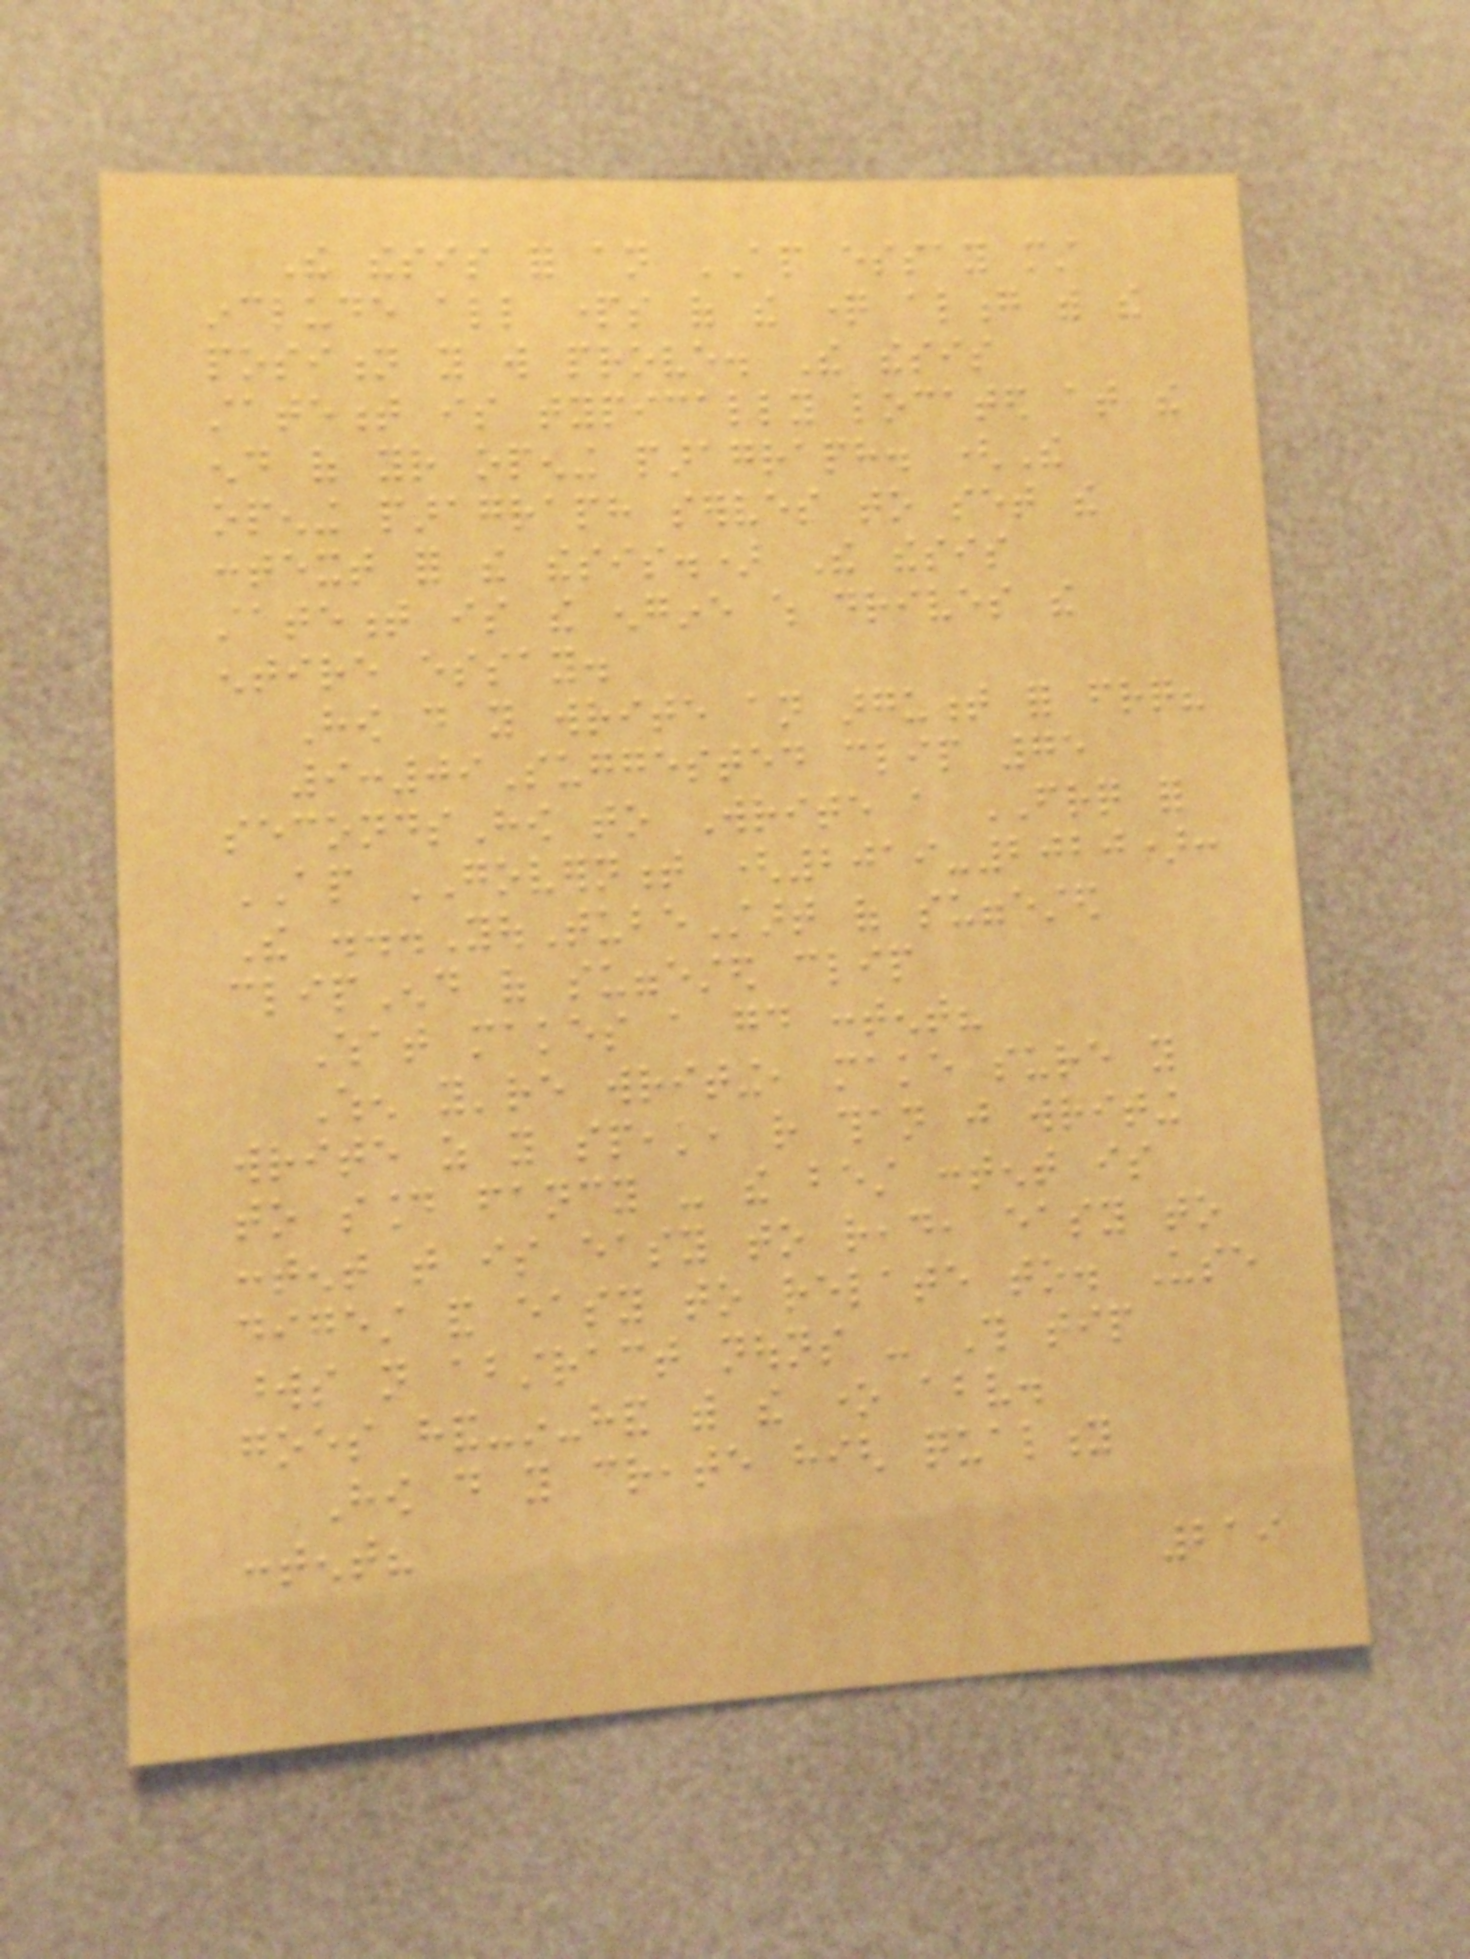The thesis for an AP essay must
include all parts of the question along with the
position you will prove. The thesis
statement is typically located at the
end of your opening paragraph. (The
opening paragraph serves to set the
context for the thesis.) The thesis
statement is the engine which drives the
entire essay.
How do you write an argument for frq?
9:09Suggested clip 75
secondsHow to Write a FRQ for
AP GOVERNMENT (2019-2020):
The ...YouTubeStart of suggested
clipEnd of suggested clip
What makes a good content?
When you're writing, make sure you
write as you speak, rather than just writing
to sound fancy - the best content is
content that is easy to read, easy to
digest and easy to relate to. Use
words not abstract nouns - This tip
goes hand-in-hand with the one above.
How do you create high quality
content?
219
